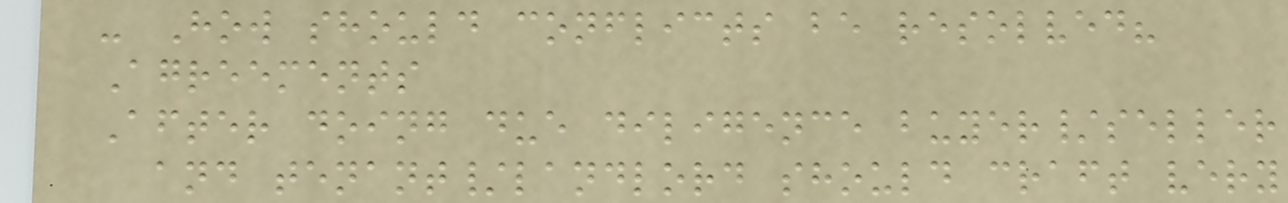- How should conflicts be resolved?
Agreements
After doing due diligence buyer/seller
and tenant/landlord should craft very
